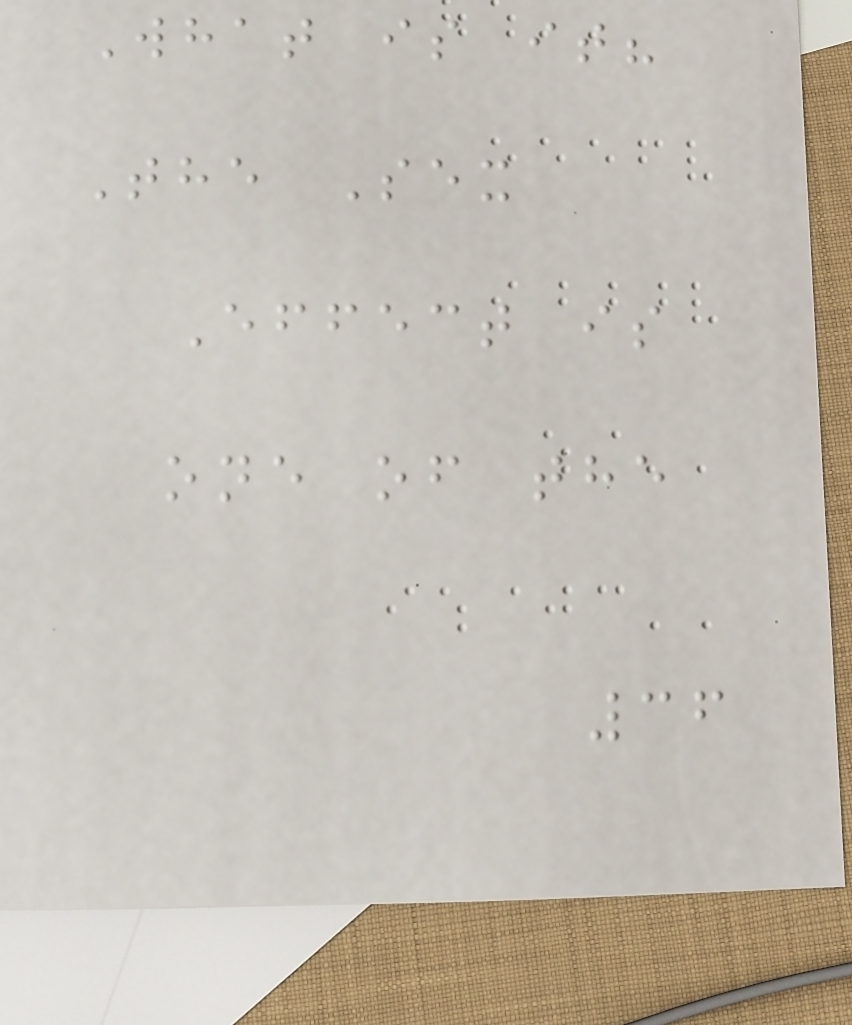What is it?
The Sex
Effect is
one of the
36
